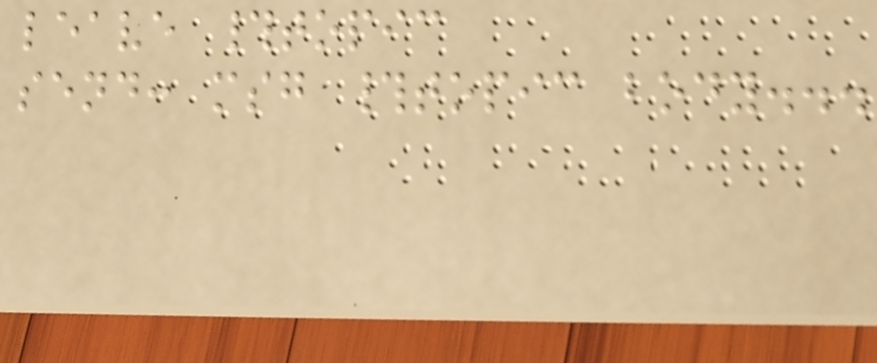leave #topic
send: msg #topic body...
